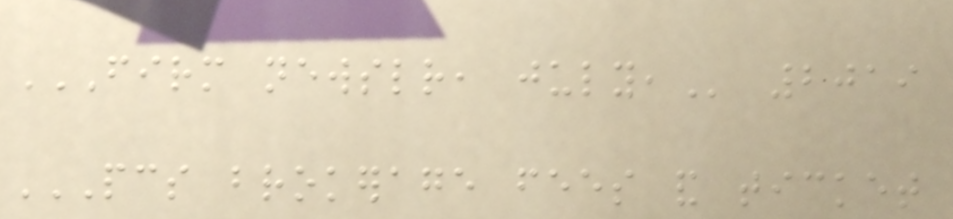FIRM NEWSLETTER, JULY, 2019
PCS BROKERAGE FEES AND TICKET
